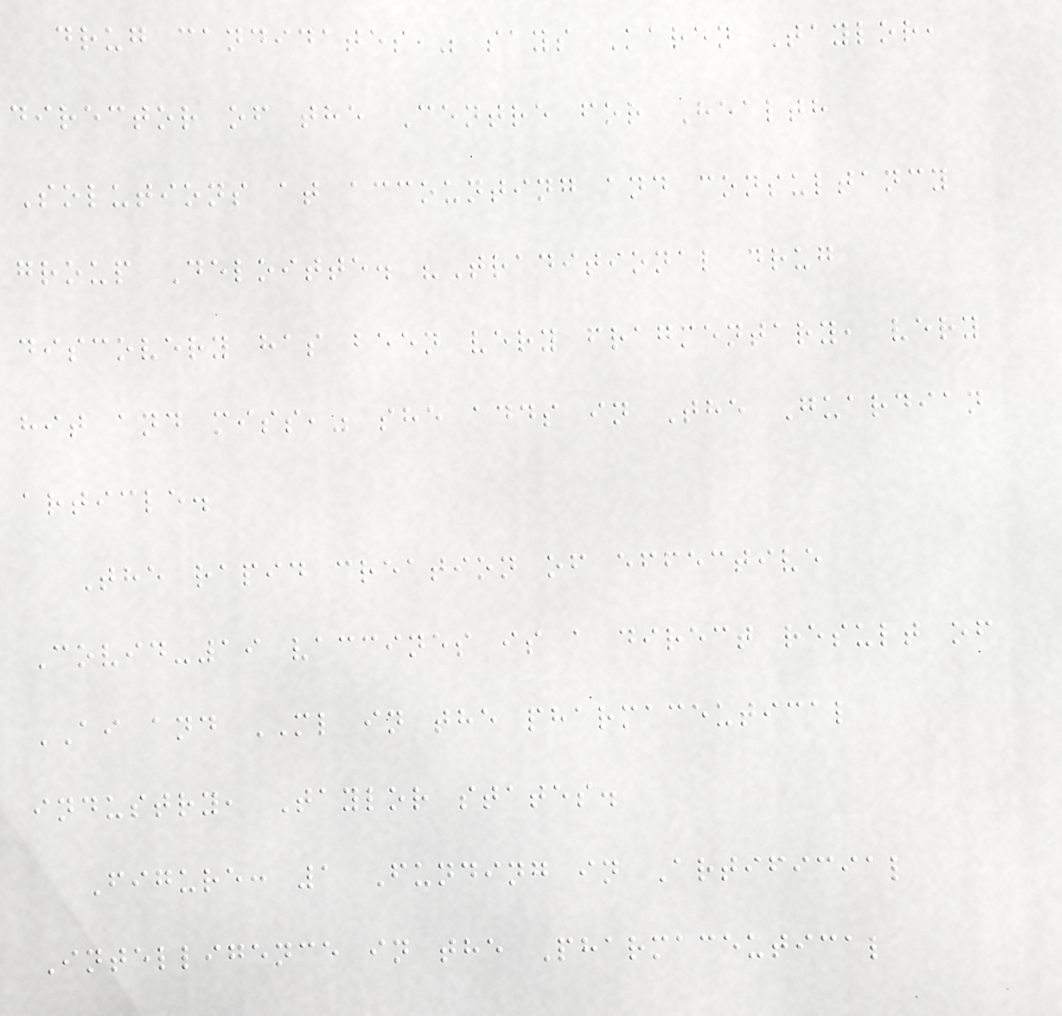drug candidates," says Karen Taylor,
director of the Centre for Health
Solutions at accounting and consultancy
group Deloitte. "Traditional drug
discovery has been very fragmentary, very
hit and miss," she adds in The Guardian
article.
The rapid creation of effective
Covid-19 vaccines is a direct result of
AI and ML in the pharmaceutical
industry, Taylor states.
Figure: 1 Funding in Artificial
Intelligence in the Pharmaceutical
